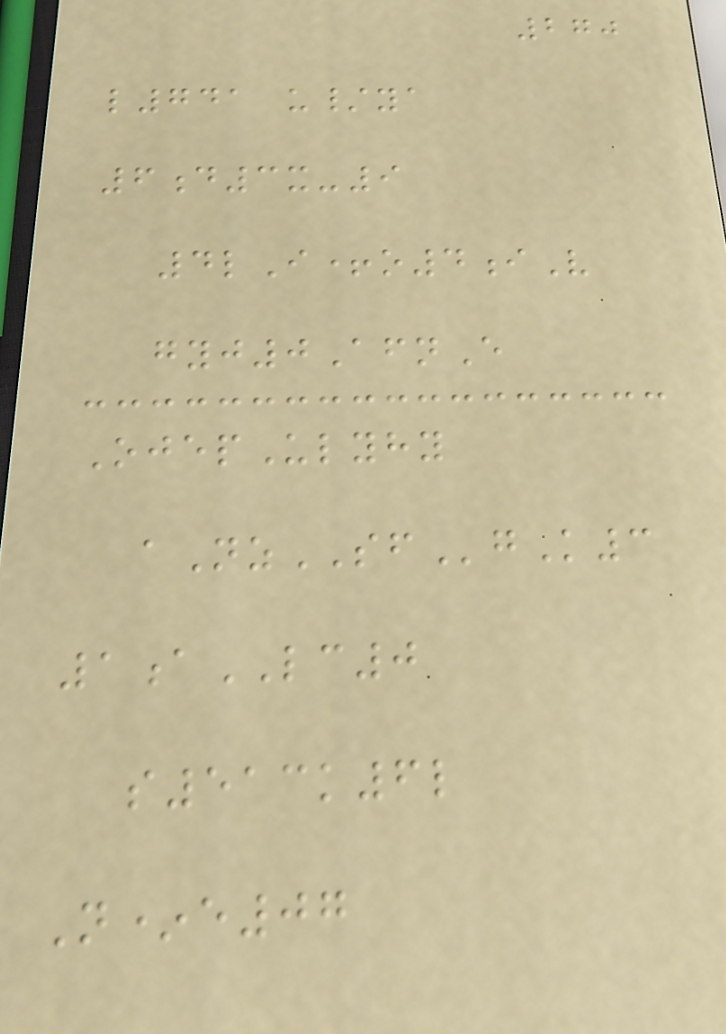270
l741 u/ya
6d3x-9
4lI+o4iV
gyj0AfnE
OjepUlyhy
aNzSFgK3
1aLC0
s513k6l
N*e07
